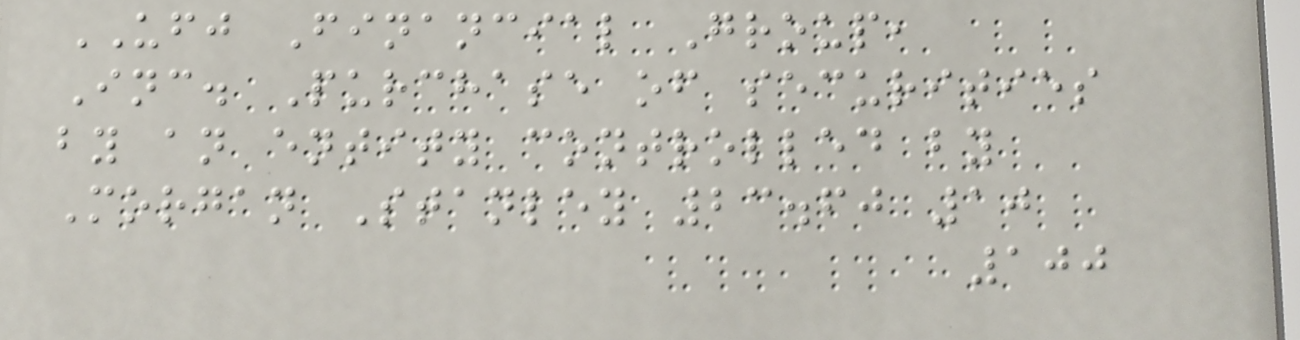UFJ Financial Group,
Inc. Purchase of securities
by an entity controlled by
Morgan Stanley 23.60 10
100
